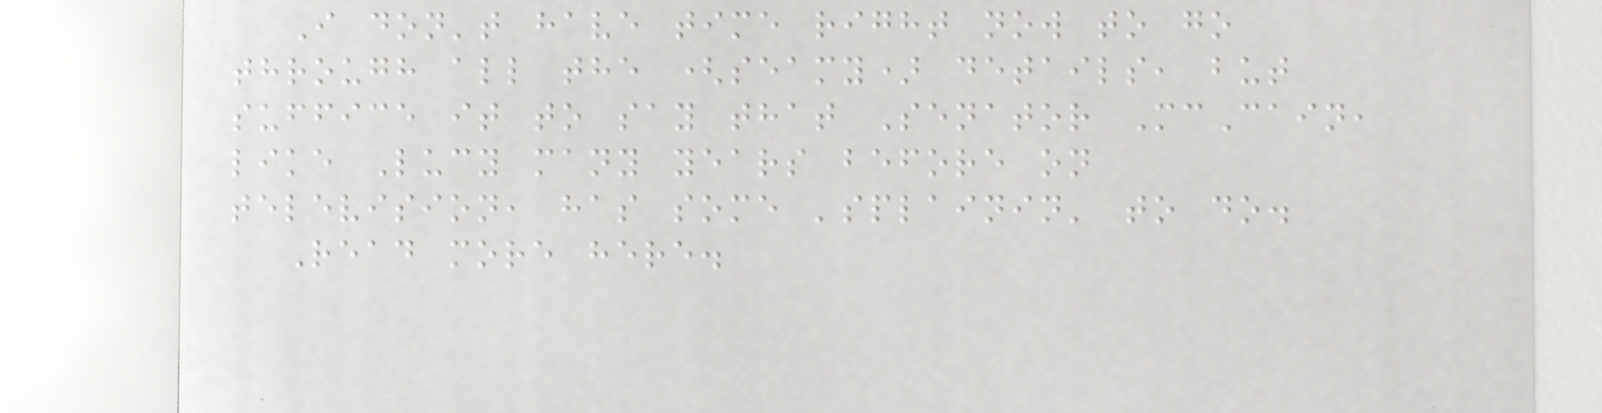I don't have time right now to go
through all the (seamy) details, but
suffice it to say that Senator McCain,
like Lucy many years before on
television, has some 'splainin' to do.
Read more here.
